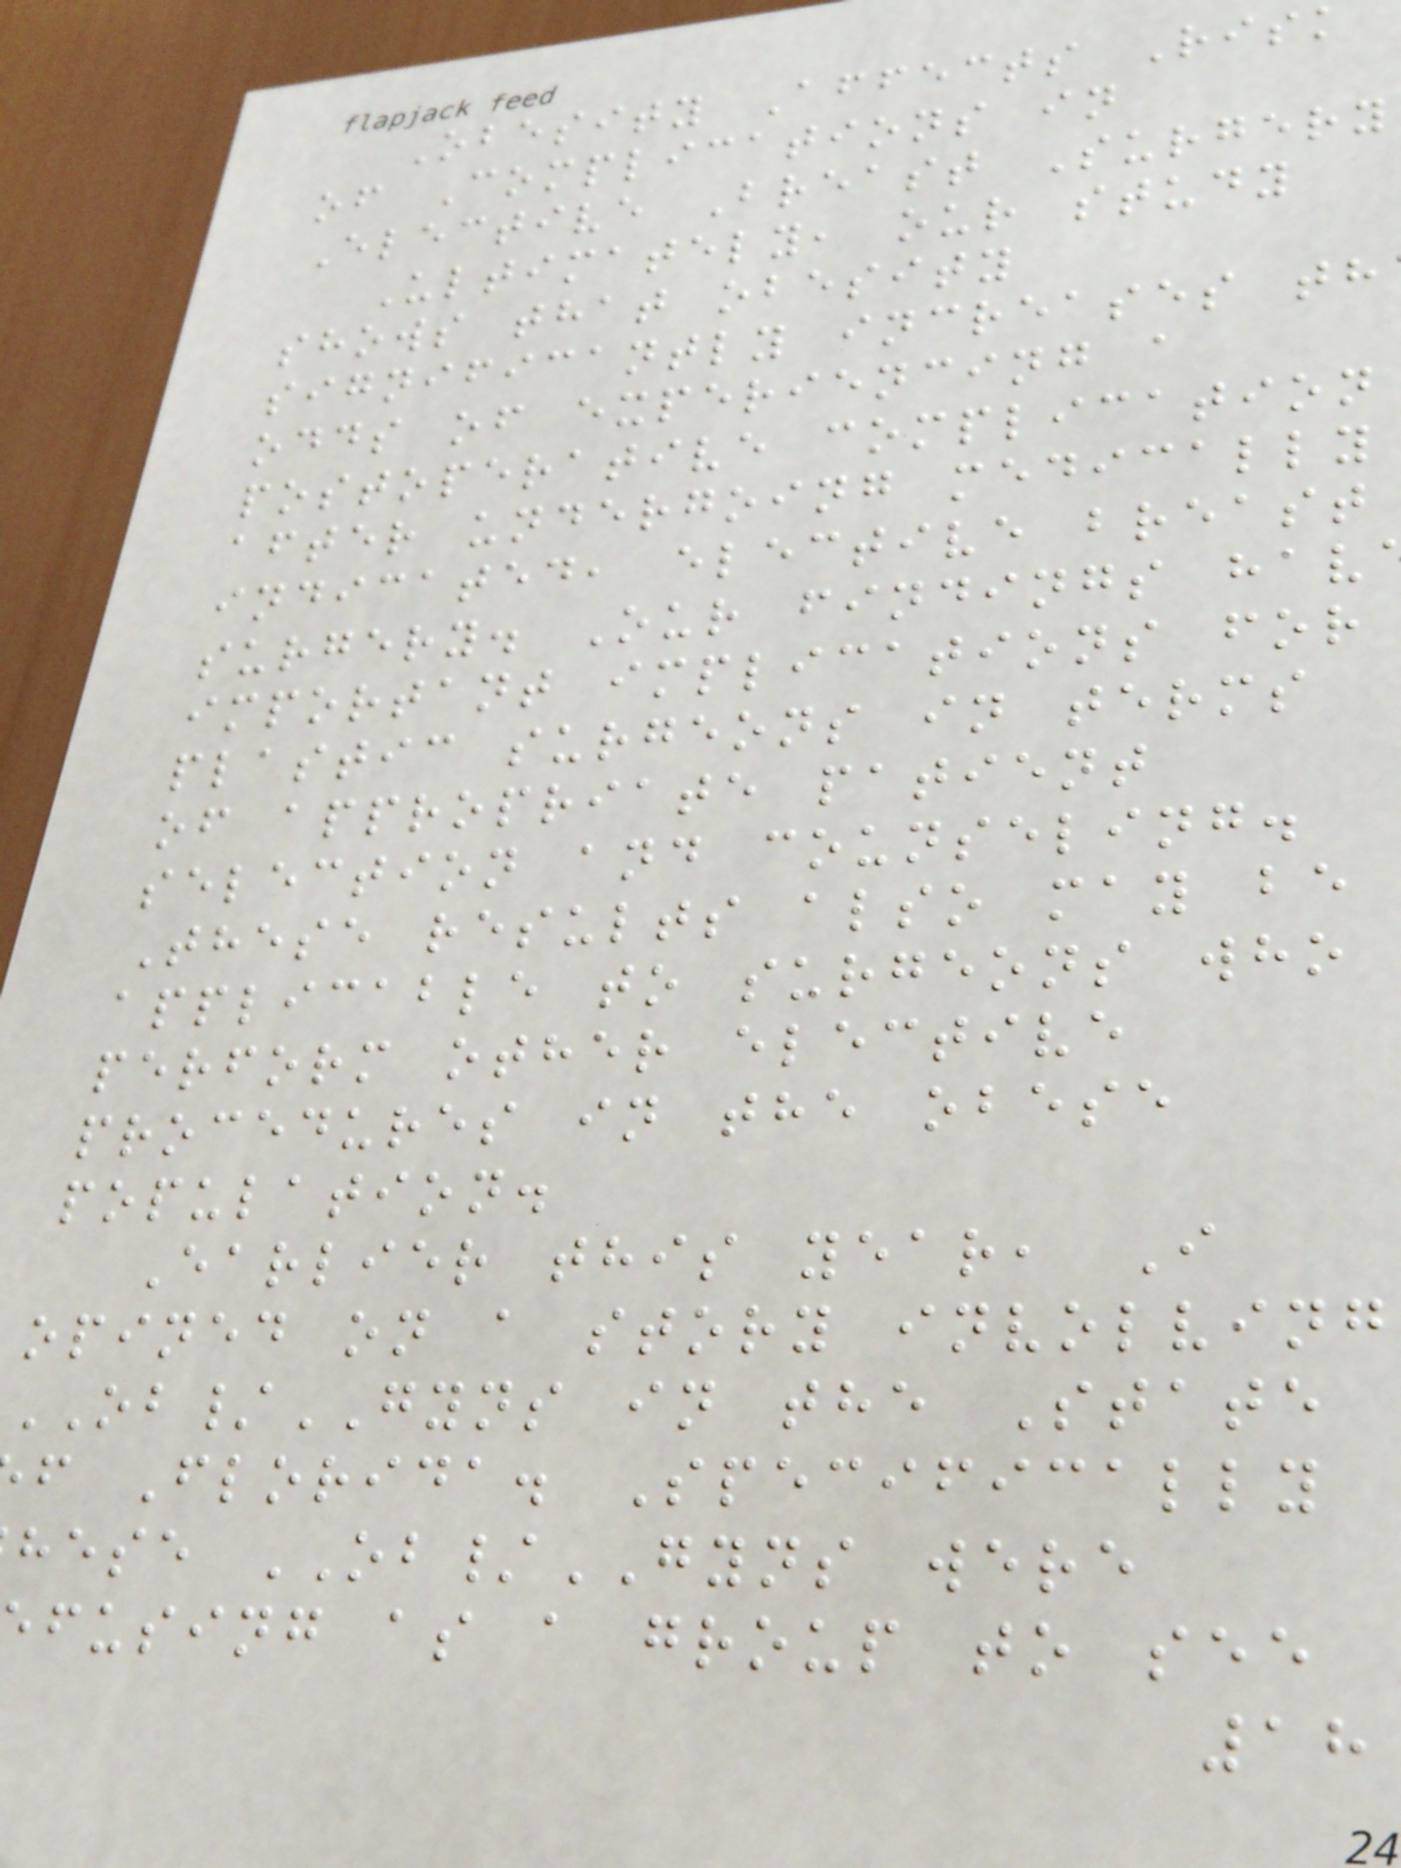Obesity Affects Risk
of Complications in
Elective Breast Surgery
Ultimately, our study
shows that obesity
significantly increases th
odds of experiencing a
postoperative complication
after undergoing medically
indicated, elective breast
surgery. Our findings hav
important implications for
plastic surgeons in terms
of appropriate patient
selection and counseling.
These results also may be
applicable to surgeons who
perform other elective
procedures in the obese
population.
Earlier this year, I
opined on a story involving
OB/GYNS in the State
f Florida. Specifically
hese OB/GYNS were
fusing as a group to see
18
